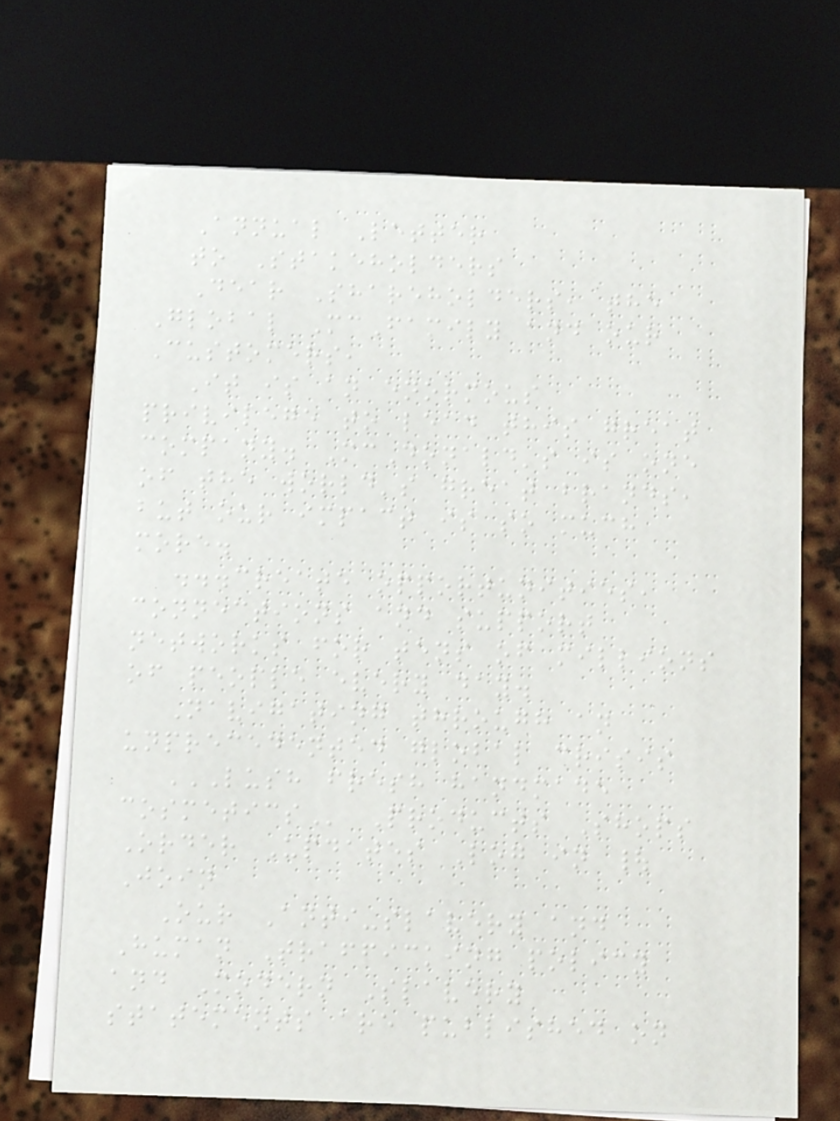Annual Letter
to Stakeholders
Dear Shareholders, the
Global McFamily and our
Customers,
It is an enormous
privilege to lead this great
company. McDonald's is one
of the world's great brands,
but our impact is so much
more.
...create opportunities,
connections and support
networks for tens of millions
of people every day.
Navigating through an
unprecedented global crisis
LUSH FRESH HANDMADE
COSMETICS Products Shops
Order Updates Log in |
Join
Our Anti-slavery and
Human Trafficking policy
and Modern Slavery
statements are published on
